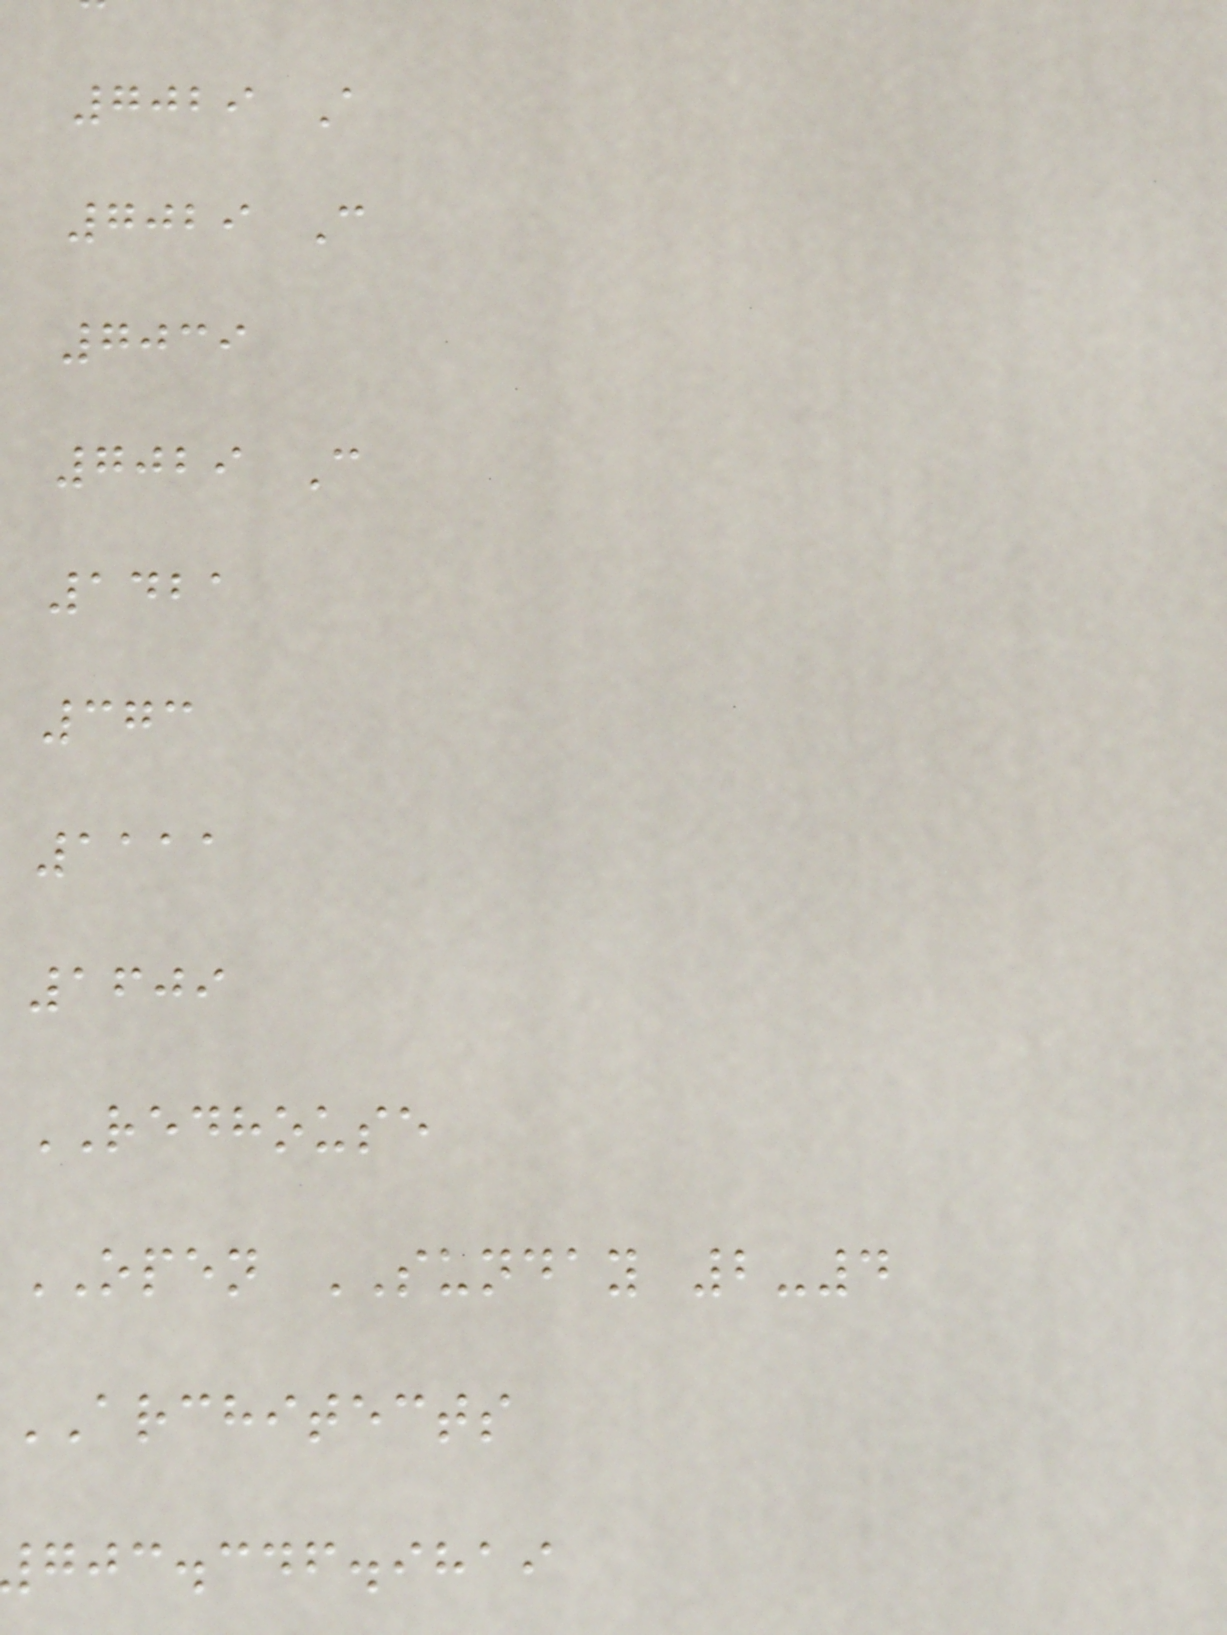7029 A
7029 C
7039
7029 C
1421
373
1111
1609
REDHOUSE
OPEN SUNDAY 2-4
ARCHITECTS
gjc.cdf.ihai
